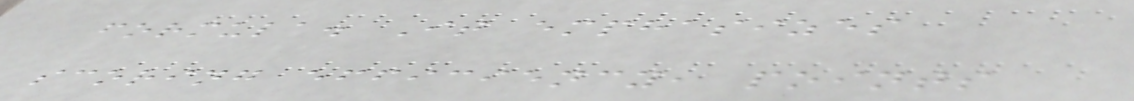formula. It emphasizes
scoring efficiency, points
